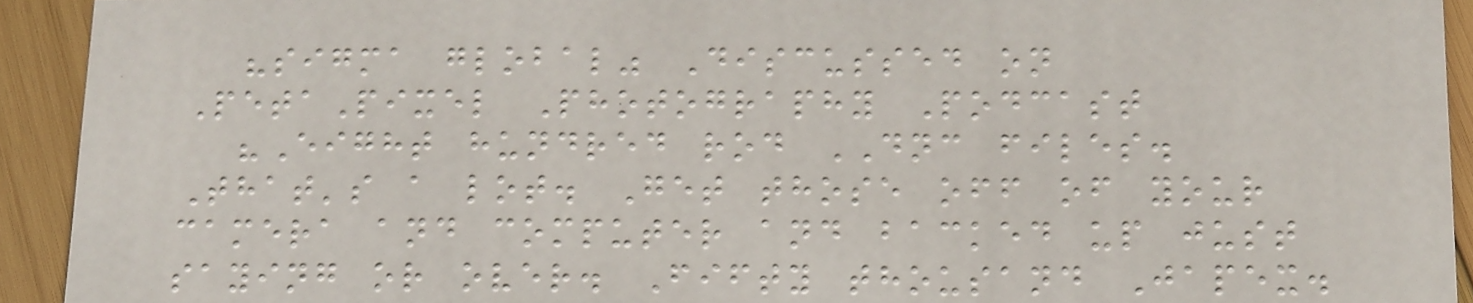"sigma global" Discussed on
PetaPixel Photography Podcast
"Eight hundred rod DNC files.
That's a lot. Get those off of your
camera and computer and backed up just
saying or over. Fifty thousand Japex.
